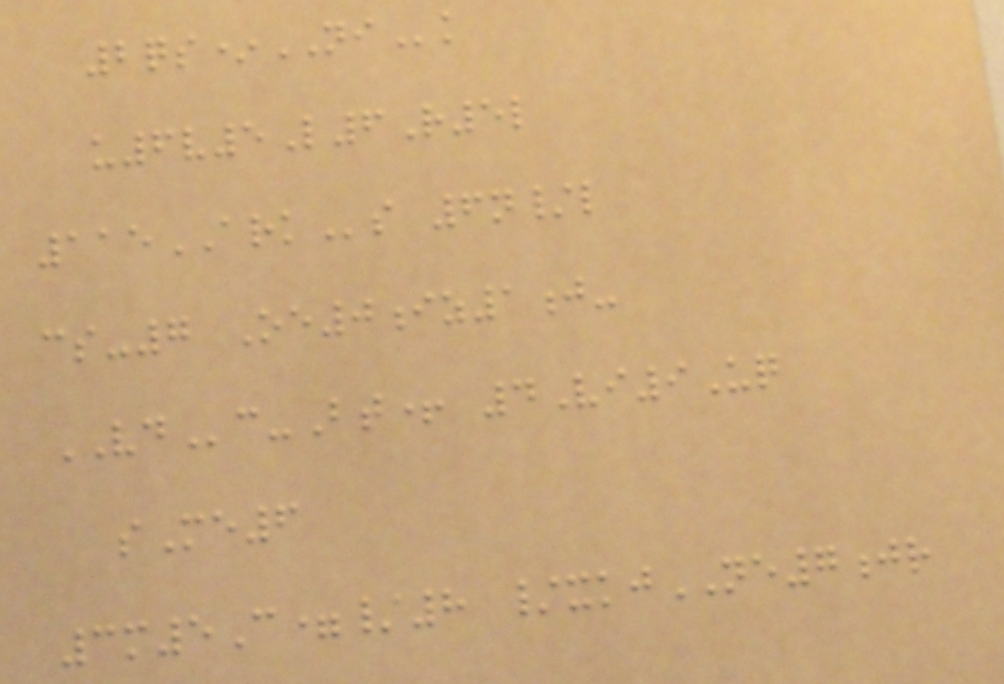2qs*NIk
u6v5L6R5l
115ARKs 6n/l
cs-7 Oe0iz1j-
VDc-Bt+ 4Vi9Uq
sMe6
3m5C=/8 /xkjNE7jr
